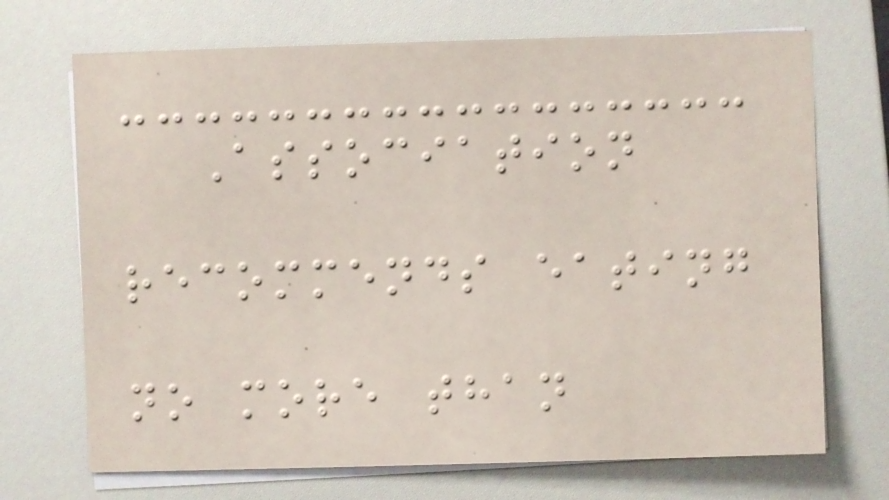Association
recommends eating
no more than
